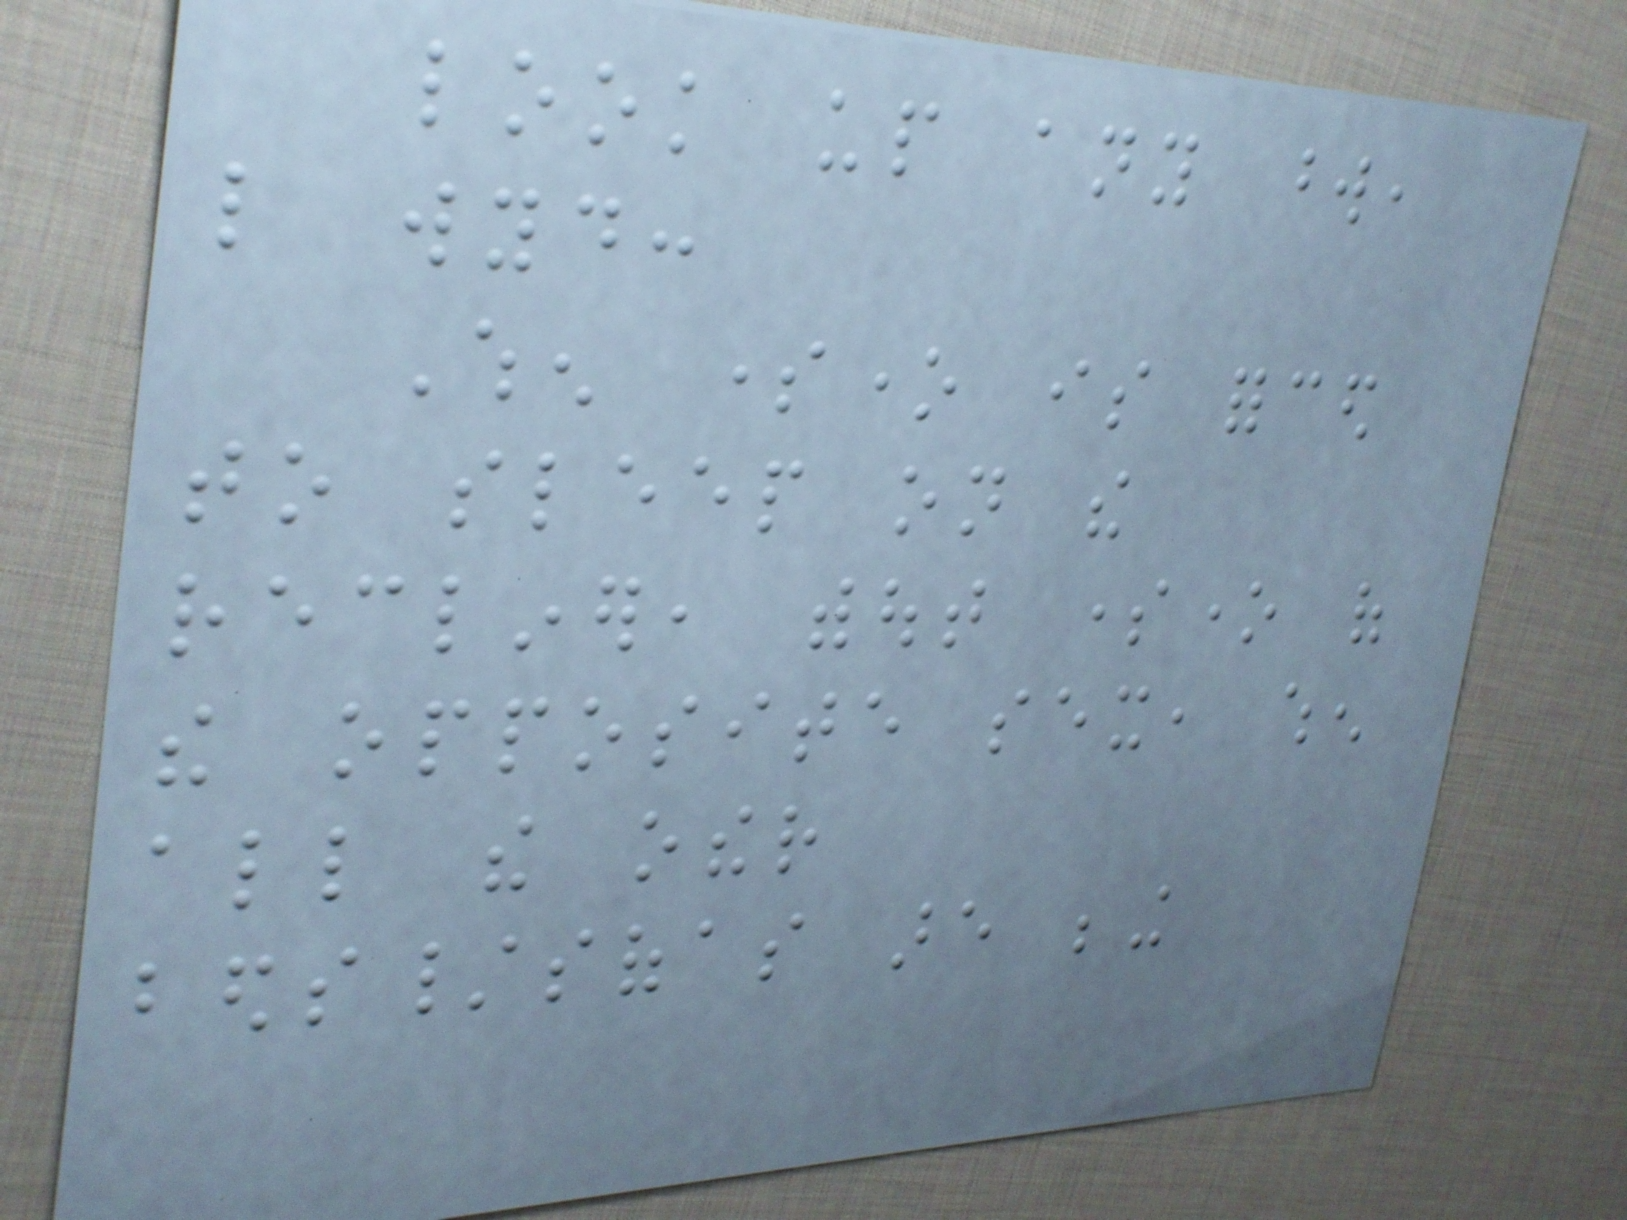look up any word,
like wyd:
When someone is forced
to sleep on the
recliner, without someone of
the opposite sex, when
all the other
beds/sofas are being
